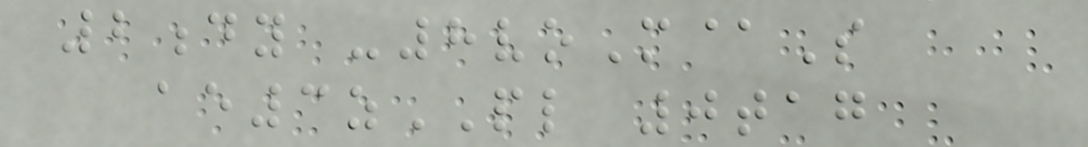2dy -8voM@S
ae3zPL 0tag
